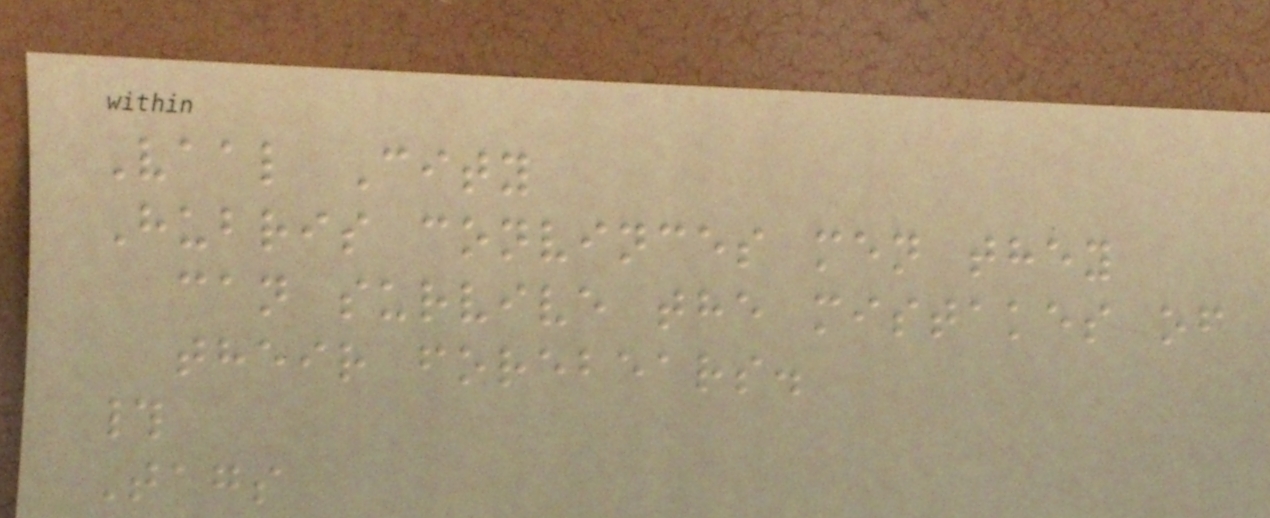Vaal City
Hubris convinces men they
can survive the mistakes of
their forebears.
#
Tags
